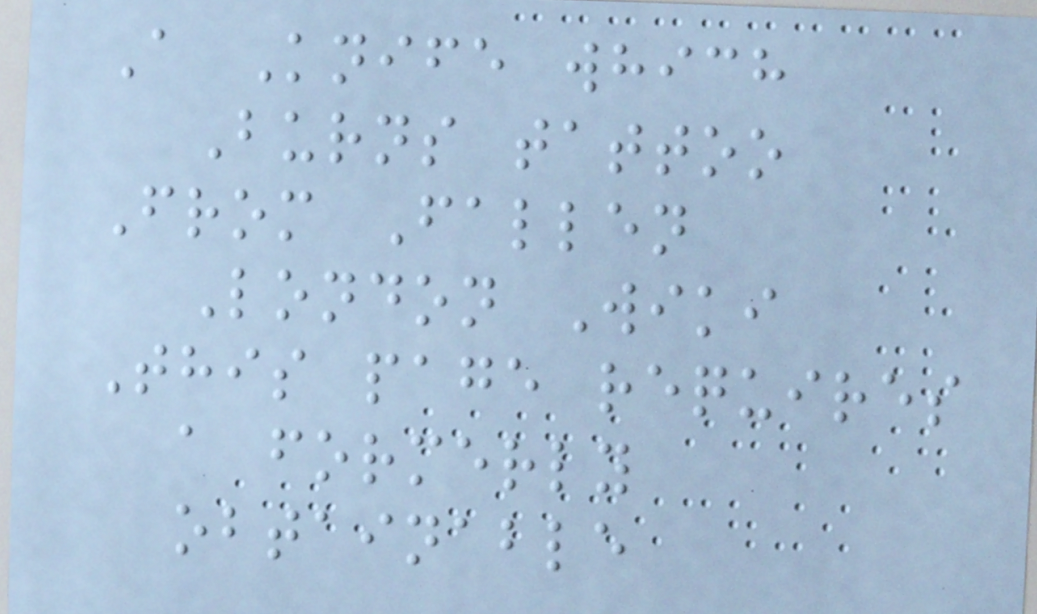A Knife which
Burns tattoo
From Fallen
London Wiki
This page requires
a formerly
obtainable
